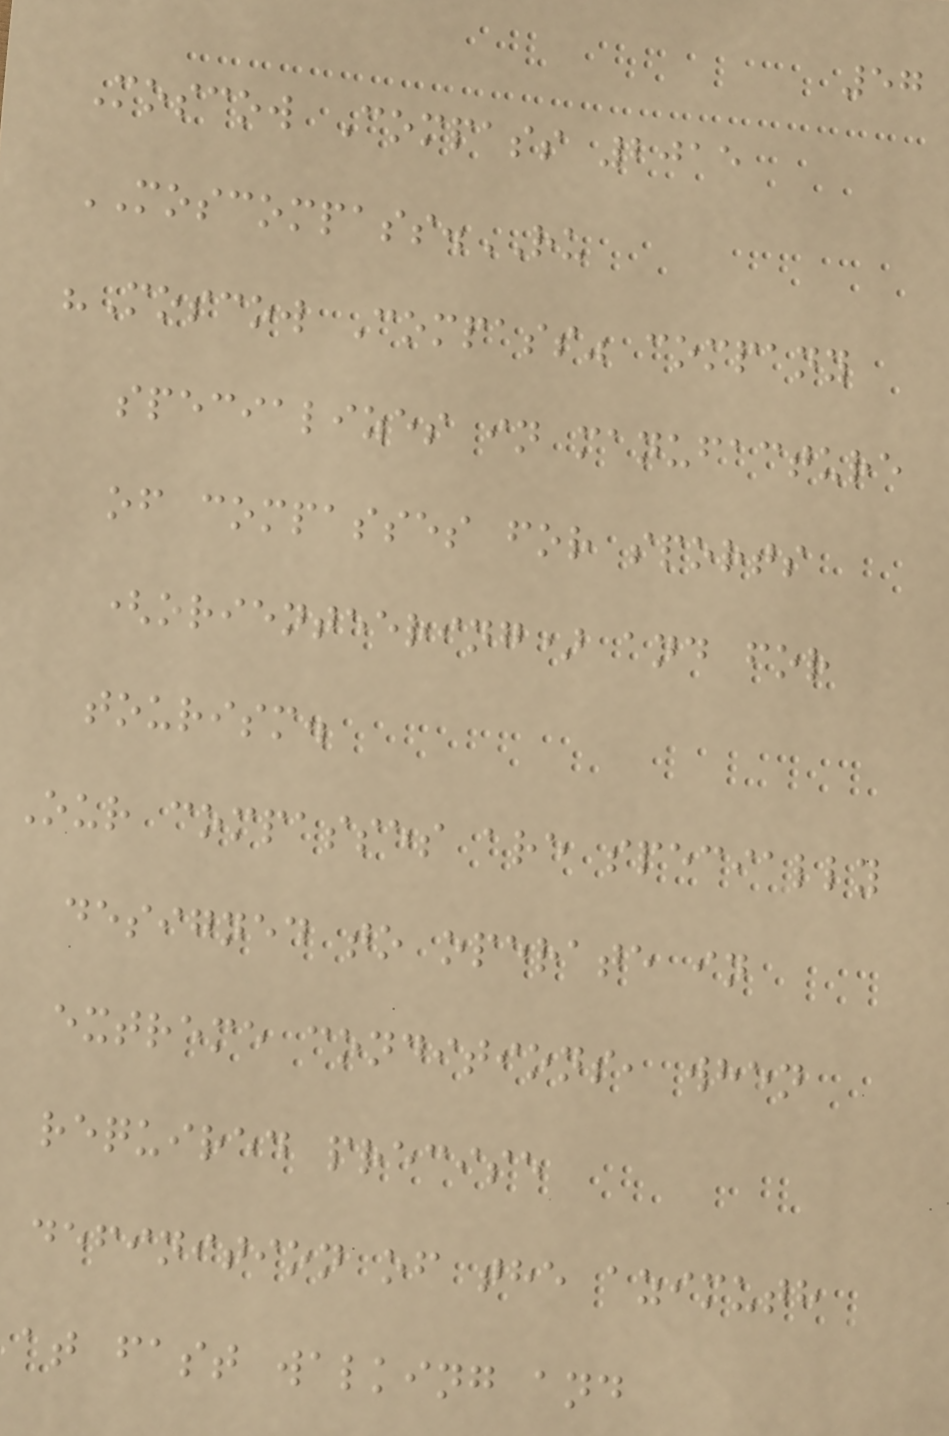57
Moscow Compass 2015
MOSCOMPASS.RU
"Moscow Compass" company
specializes in manufacture
of compasses for sports
(orienteering) and for
tourism.
Our compasses are specially
designed to operate in
extreme conditions, when
required precise
definition of the azimuth
at fast walking and
